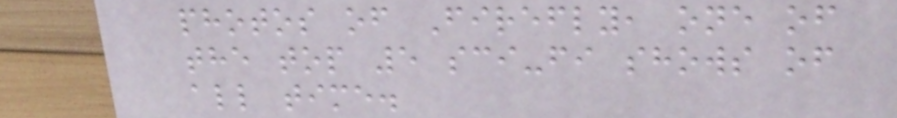photos of Firefly, one of
the top 5 sci-fi shows of
all time.
